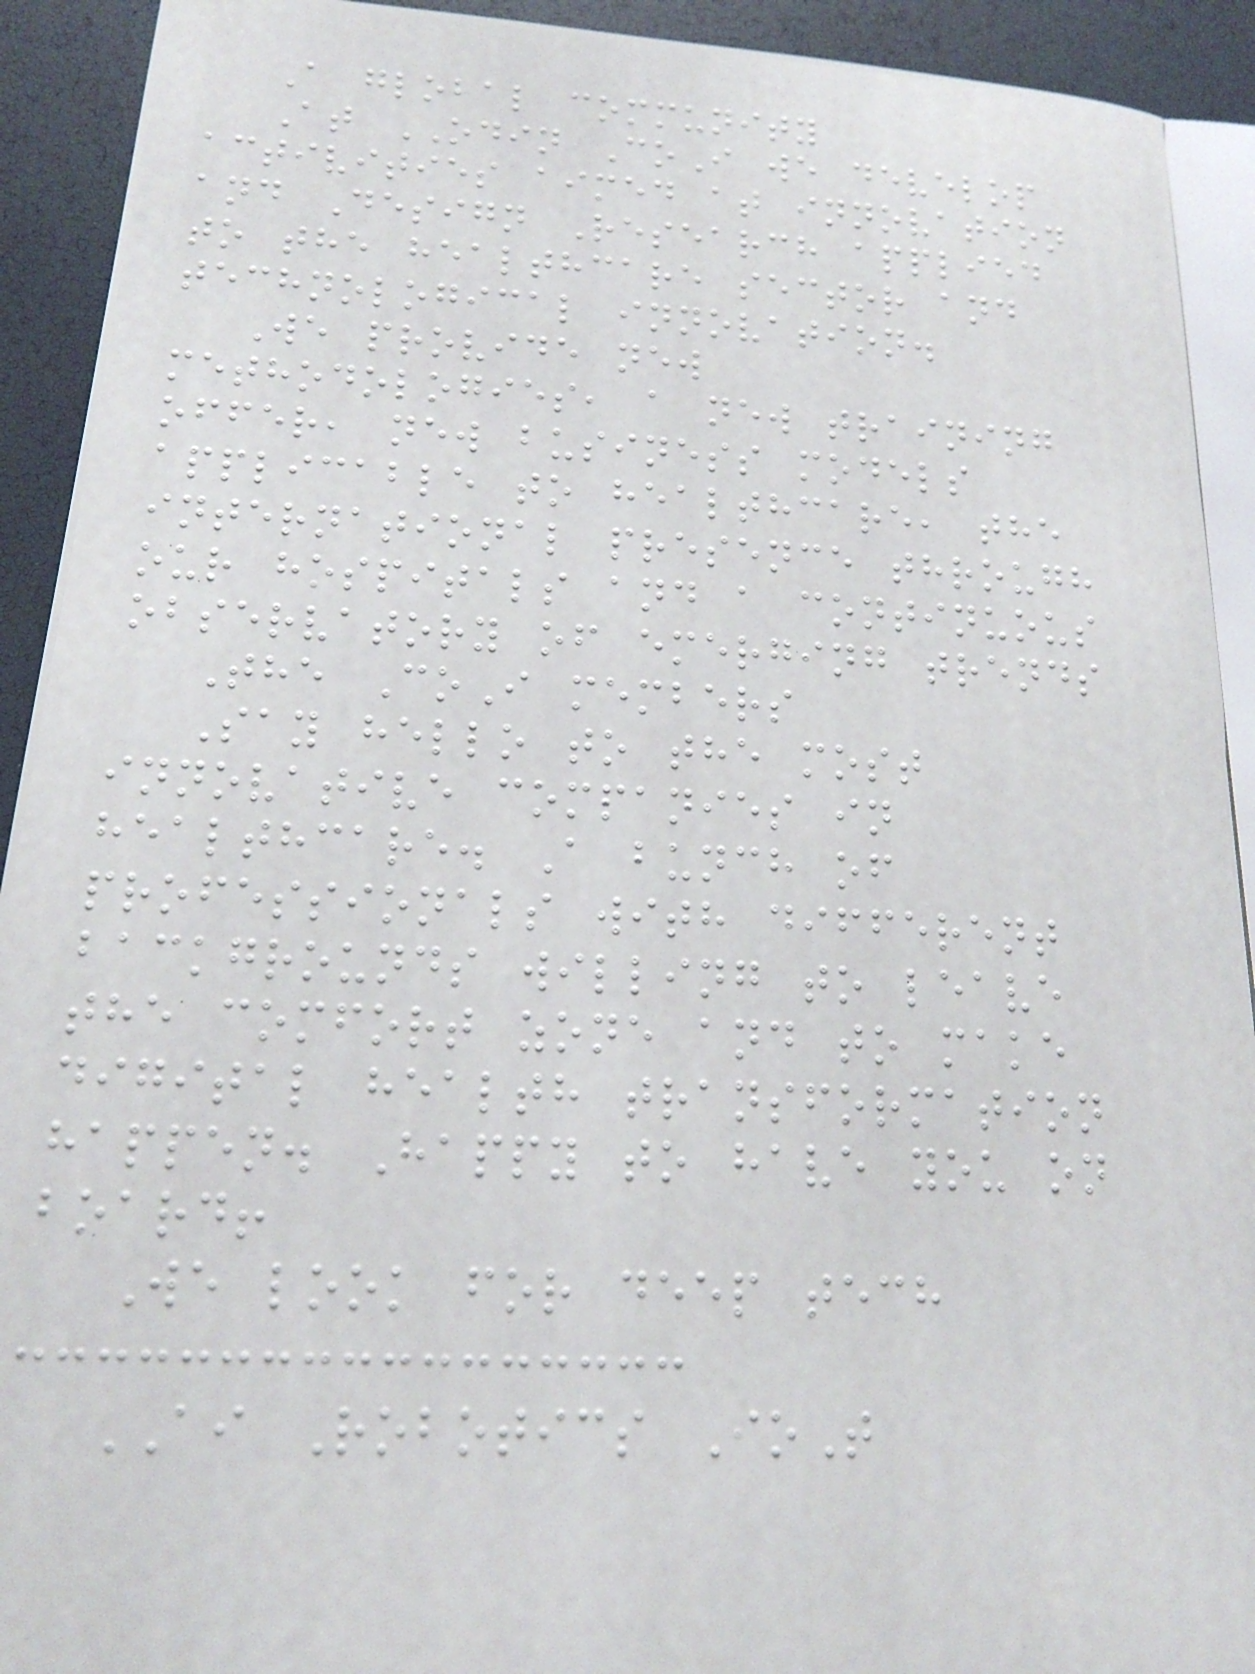A global community
At ODIN CoI we develop
activities aimed at innovation
and Design Research applied
to the healthcare sector and
technological innovation.
We provide new
methodologies, a new training
offer, new business models
applicable to healthcare, the
international presence through
our hospitals and a continuous
observatory of emerging trends
The CoI members
Say hello to the most
innovative companies in
healthcare. A bunch of
professionals with different
backgrounds willing to leave
the comfort zone and to make
digital health transformation
happen. Happy to have you on
board!
We look for deep tech
AI Robotics IoT
